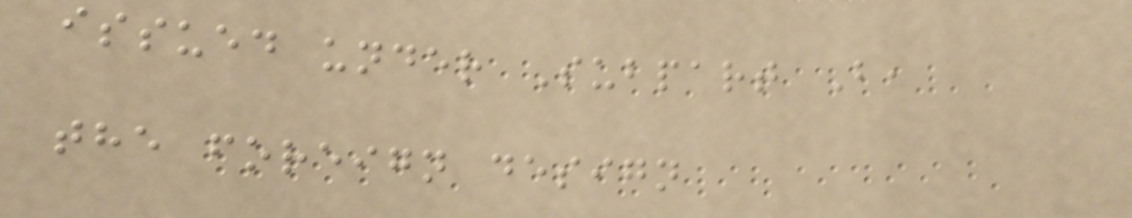issued under Subpart B,
the foreign design
